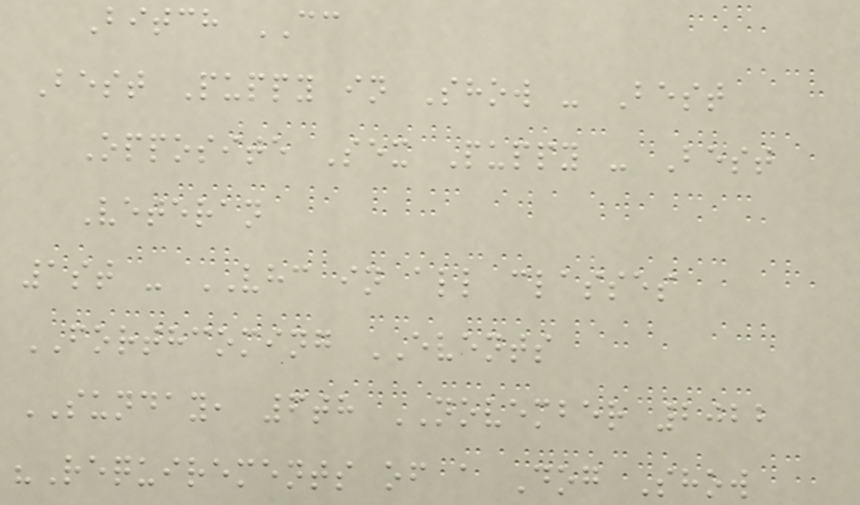Bitch CC
Best Puppy in Show - Best
Opposite Sex Puppy - Best
Veteran
1st - VHC in all classes
FORTHCOMING EVENTS
SUNDAY, 6th NOVEMBER 2022
"Requirements of a Dog Show
